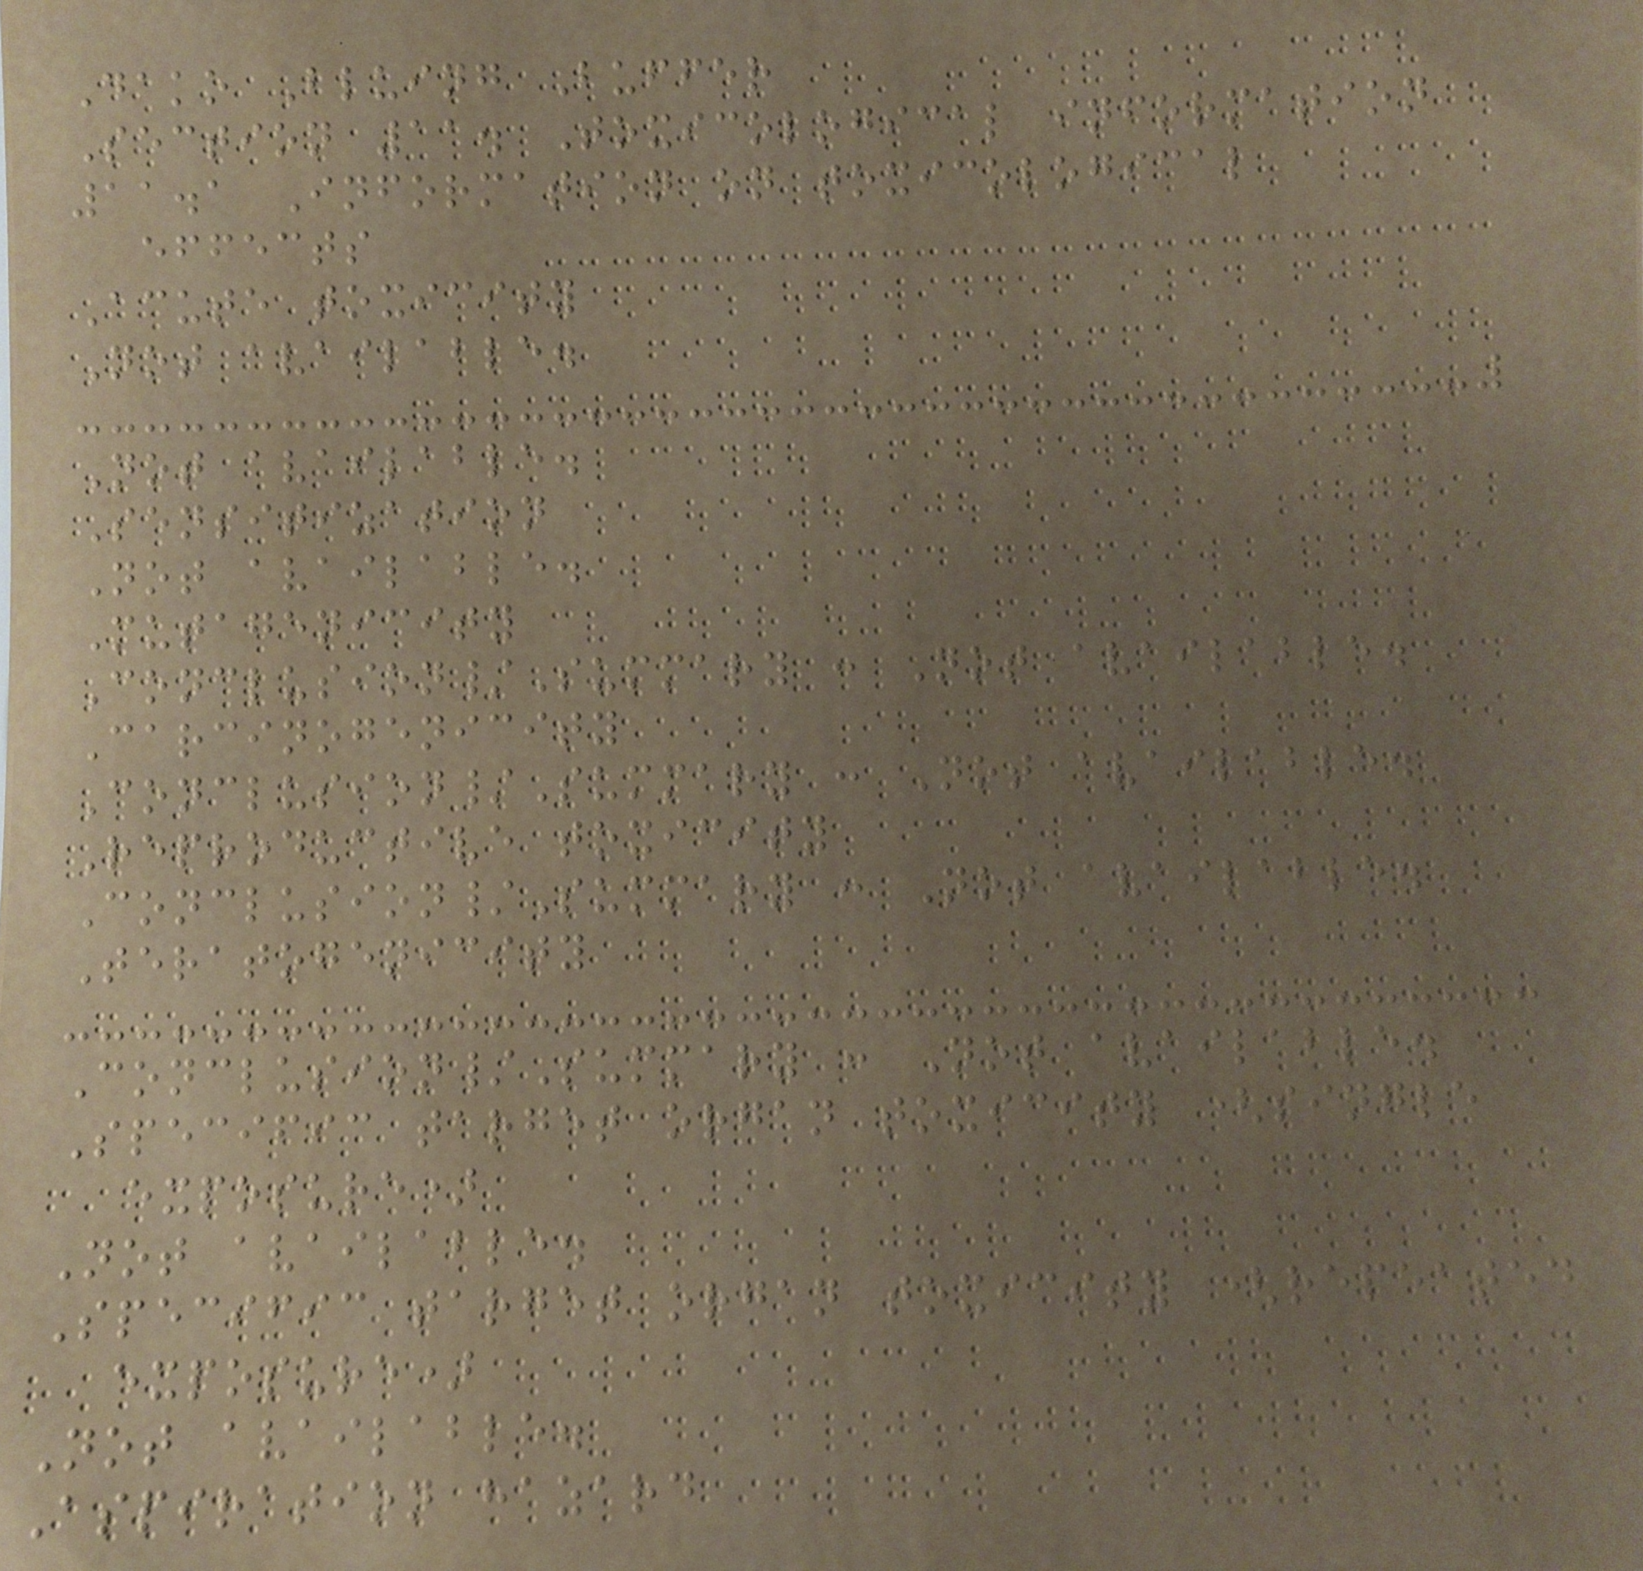Dako Bluing Buffer
Section 11. Toxicological information
11.1 Information on toxicological
effects
Acute toxicity
Not available.
Not available.
Sensitization
Not available.
Mutagenicity
Conclusion/Summary : Not available.
Carcinogenicity
Conclusion/Summary : Not available.
Reproductive toxicity
Conclusion/Summary : Not available.
Teratogenicity
Conclusion/Summary : Not available.
Specific target organ toxicity (single
exposure)
Not available.
Specific target organ toxicity (repeated
exposure)
Not available.
Aspiration hazard
